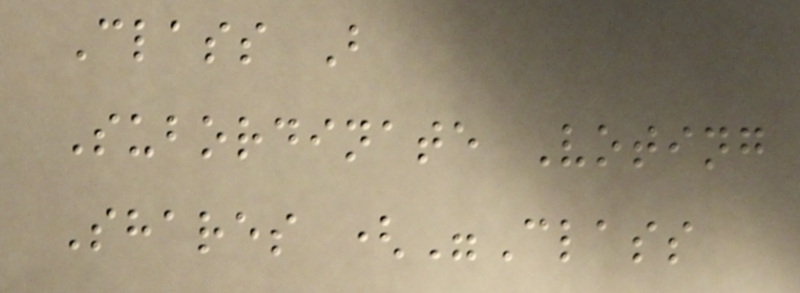Class B
Subordinate Voting
Shares ("Class
